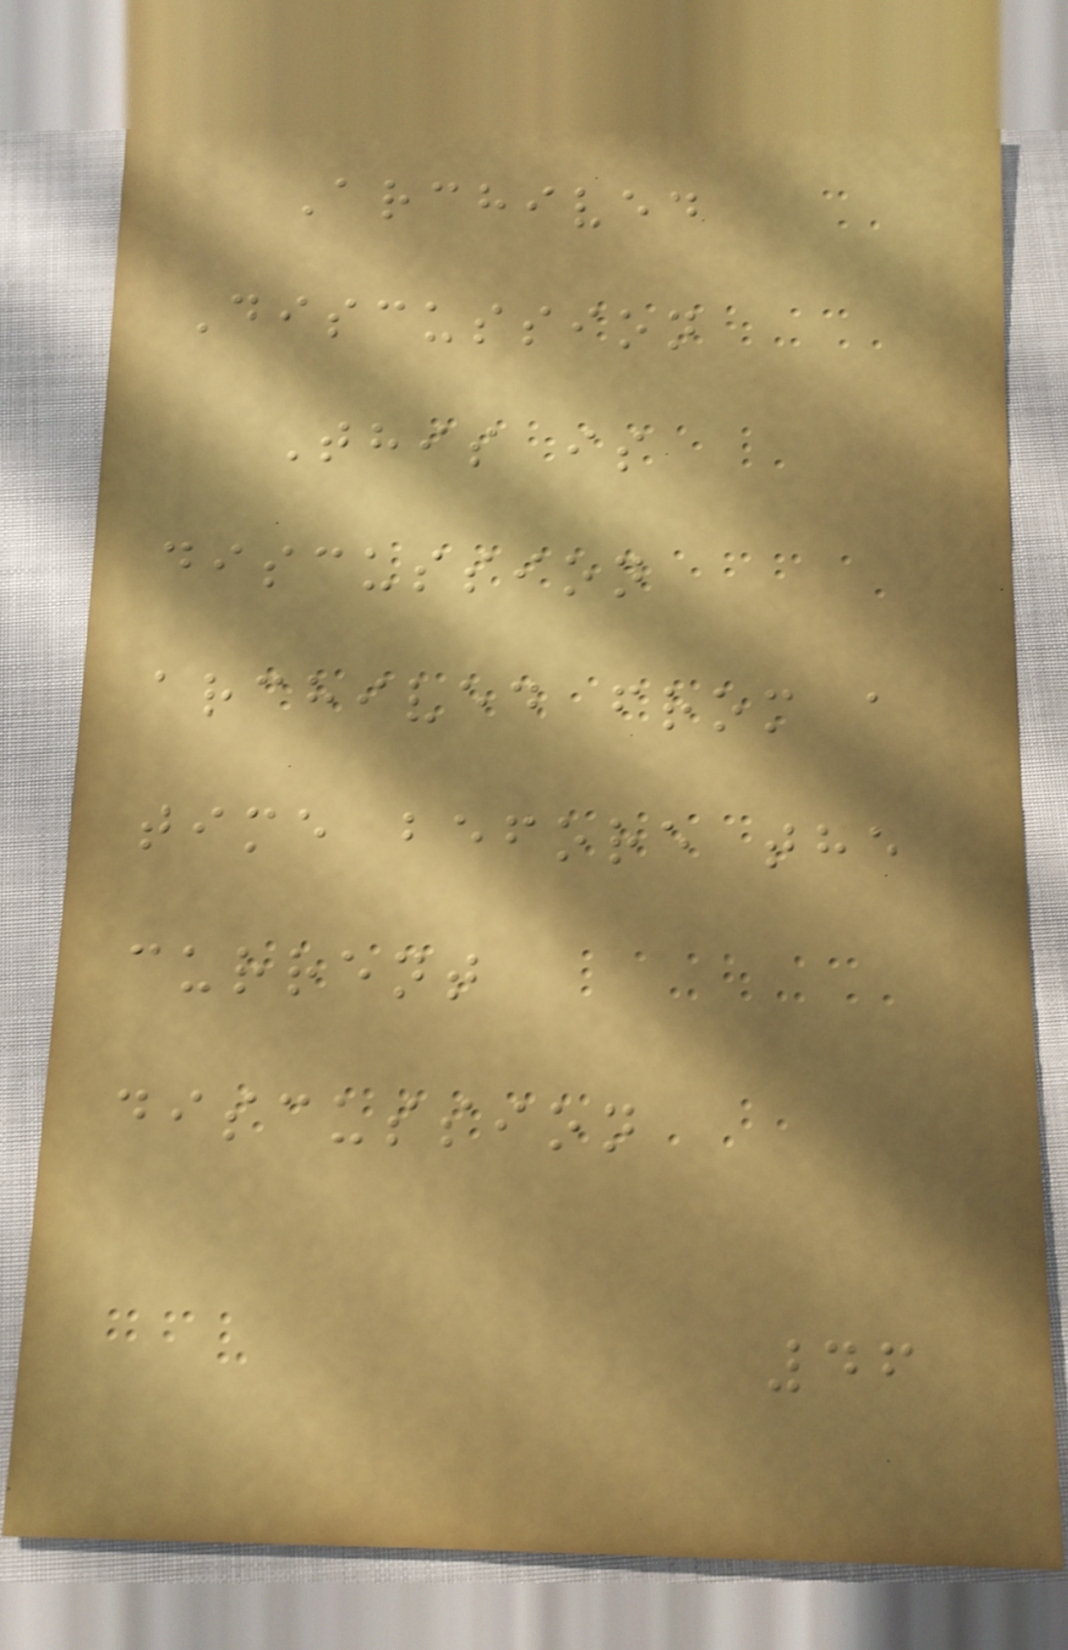Archived
Discussion
This is
discussion
archived from a
time before the
current
discussion
46
